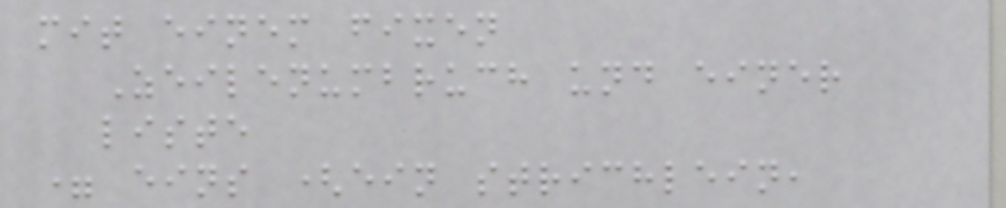mit einem fixen
Zeilenumbruch und einer
liste
= eins (ein strichlein,
